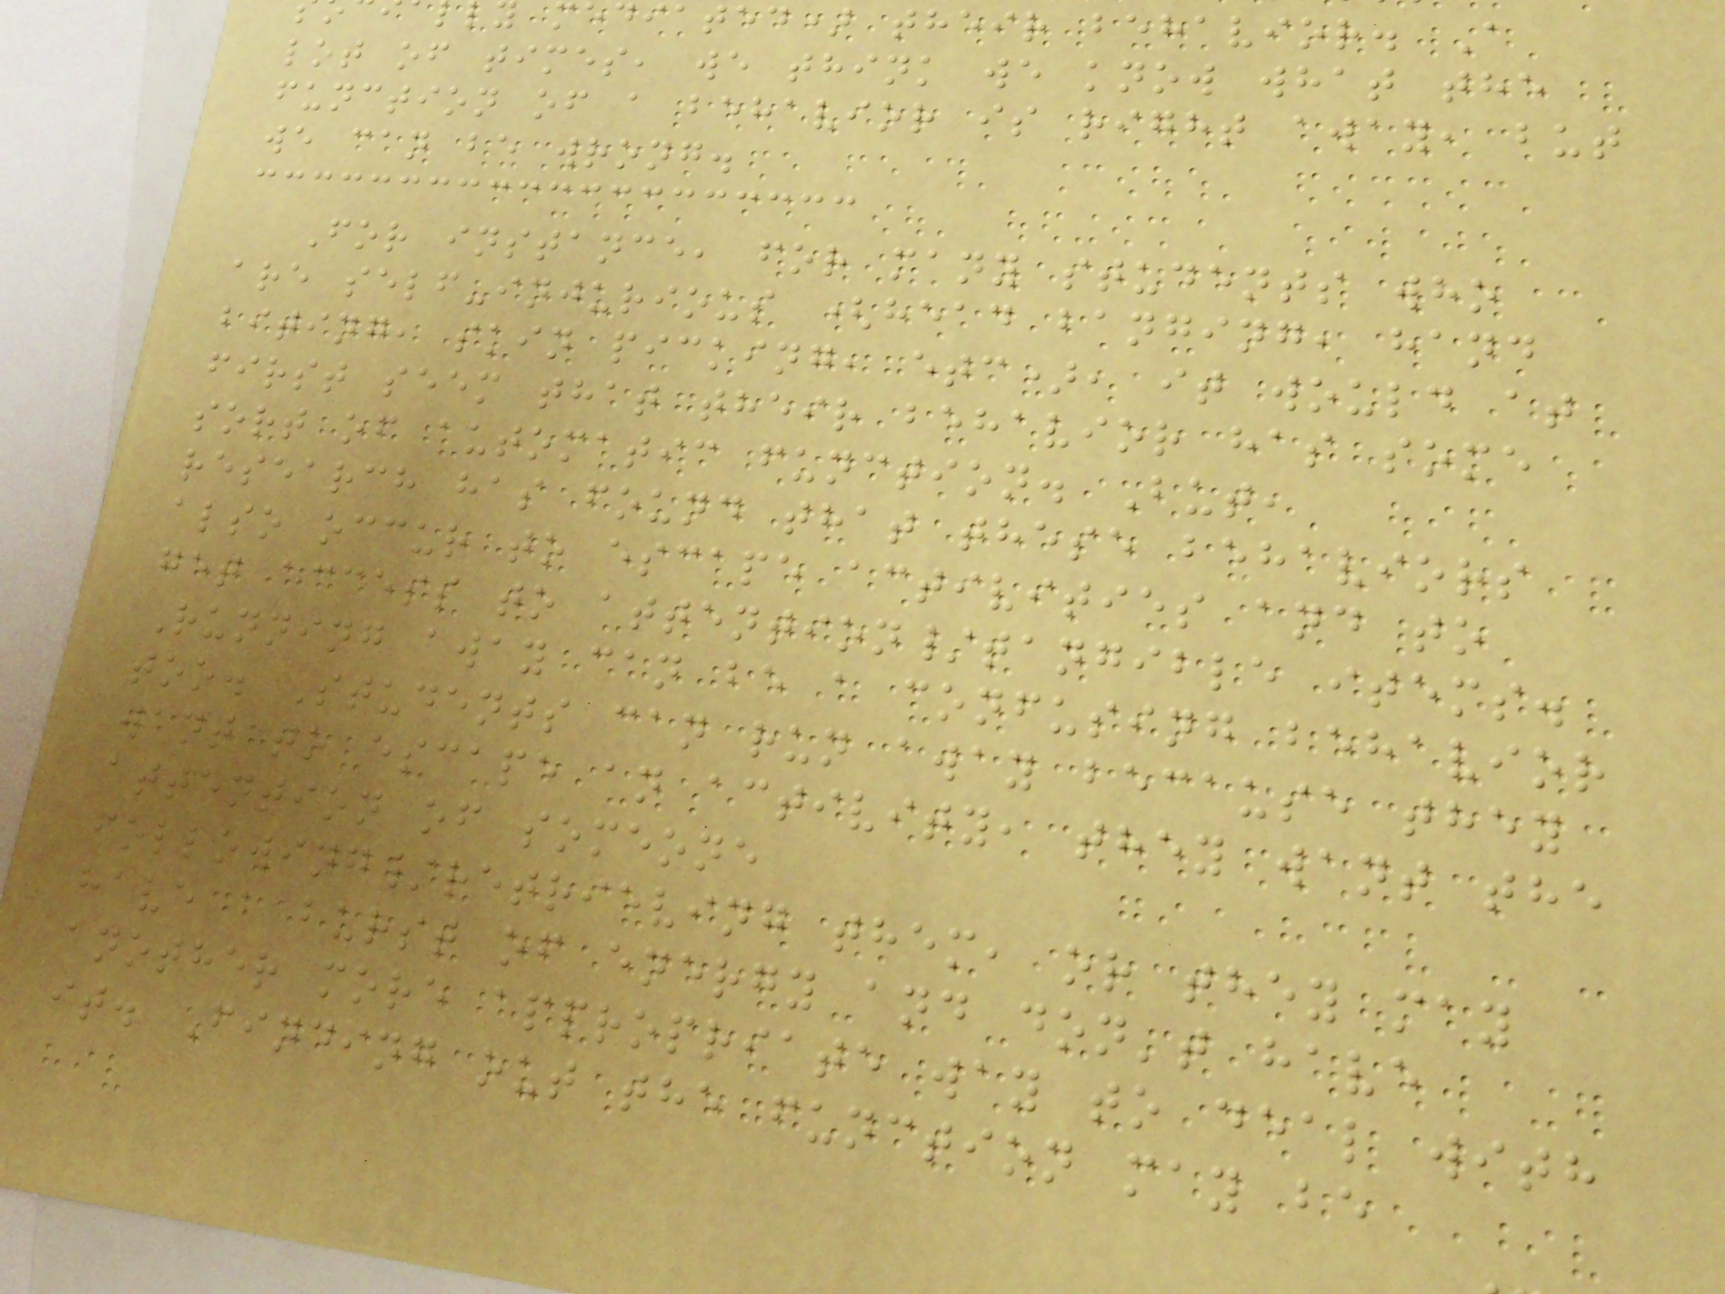mediated) their behavior. A
lot of times, we think we know what the
function of a behavior is right away, but
we can be wrong.
For instance, for many students who
are self-injurious (head banging, hand
biting, skin picking, etc), it would at
first seem that their behavior has some
sort of automatic function. But,
research has found that these behaviors
also occur to escape activities and to
get access to attention/tangible items.
Running away can be a confusing behavior
too. Students can run away because they
want to escape an activity, they want the
attention of someone
following/retrieving them, or they may
have a burst of energy and don't have
another more appropriate way to deal with
it. Finding out the function may be
